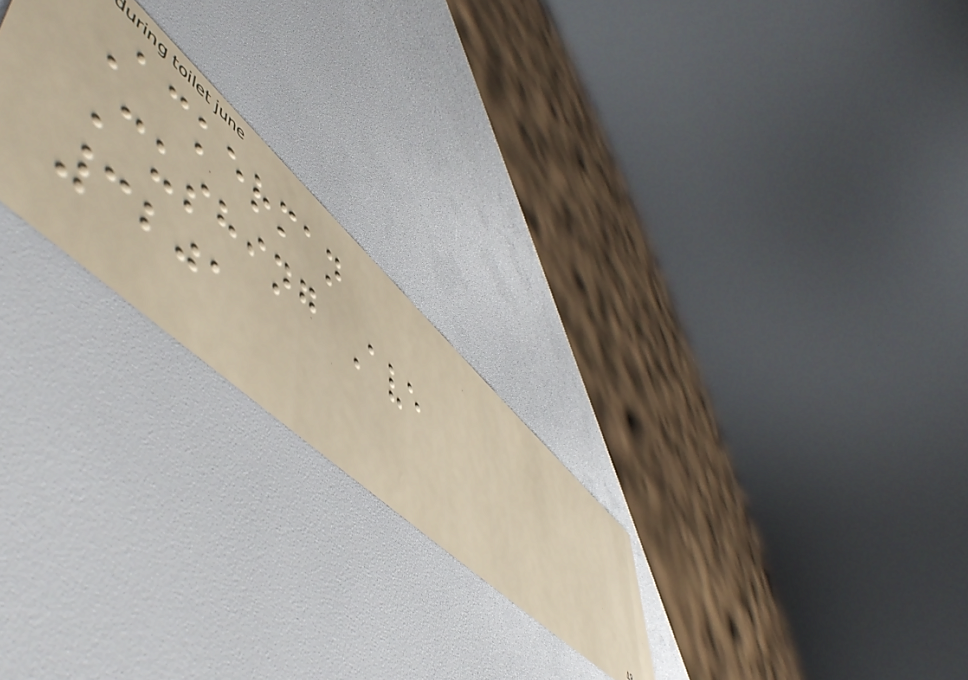Ackerman
Cushing Ave
3201
